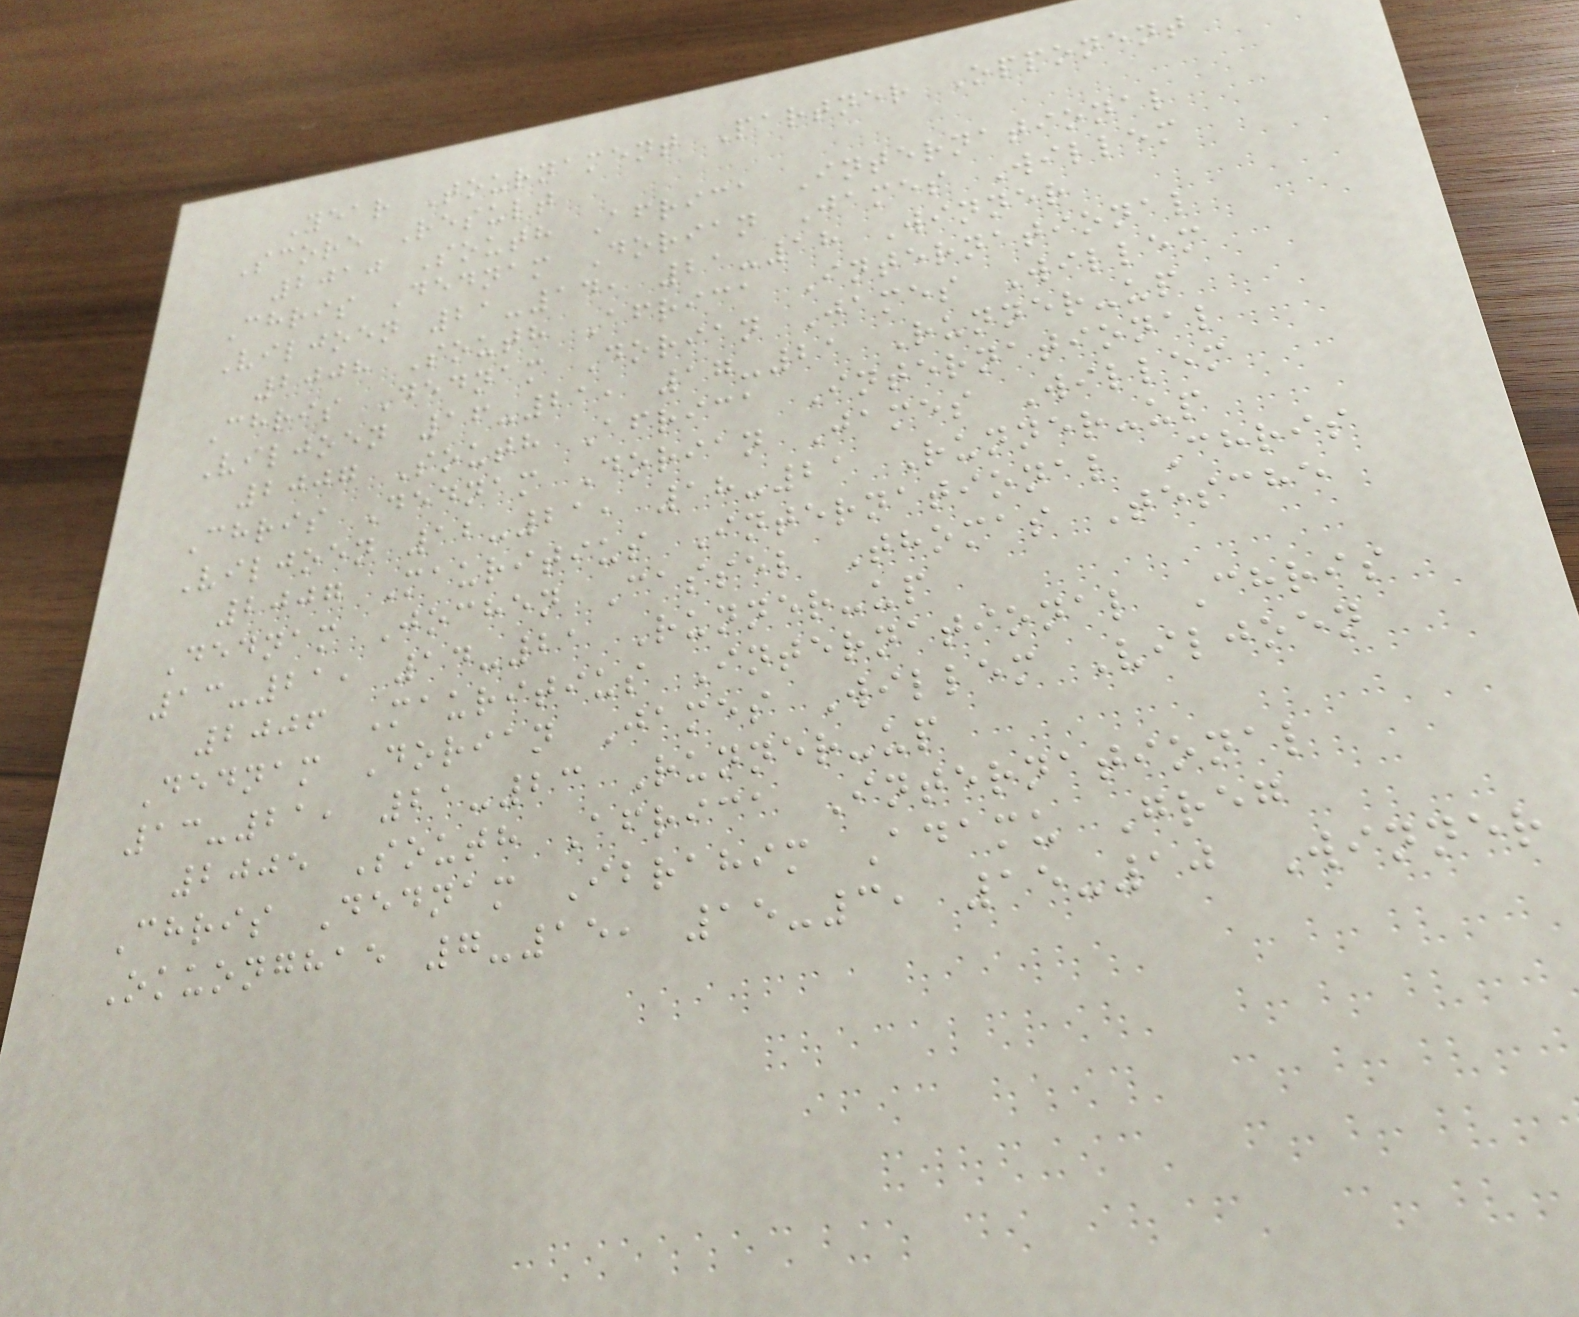Year Tournament Partner Opponent
Score Result
2010 South Africa International
Chris Dednam Dorian James Willem
Viljoen 21-14, 21-18 Winner
2008 South Africa International
Chris Dednam Dorian James Willem
Viljoen 16-21, 17-21 Runner-up
2007 South Africa International
Chris Dednam Dorian James Willem
Viljoen 12-21, 18-21 Runner-up
2007 Mauritius International Chris
Dednam Jochen Cassel Thomas Tesche
13-21, 14-21 Runner-up
2006 Mauritius International Chris
Dednam Dorian James Willem Viljoen
13-21, 21-23 Runner-up
2005 South Africa International
Chris Dednam Ibrahim Adamu Greg
Okuonghae 7-15, 15-3, 15-10 Winner
